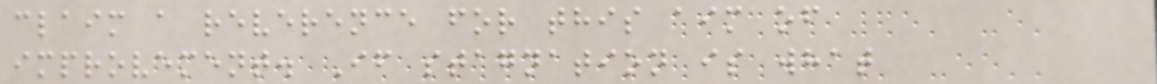claim a reverence for this aim of
improvement. If stagnation is what
